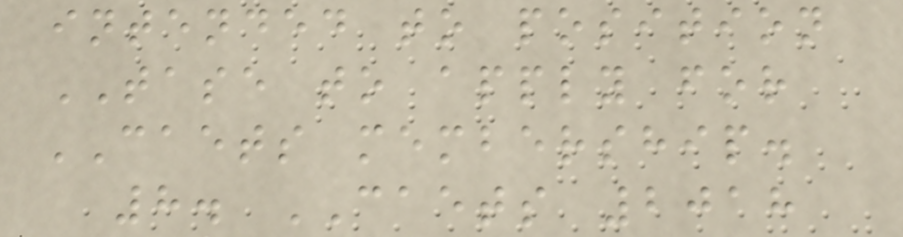intended to position
TASE to apply for
CAETS membership.
8. CAETS 2018
